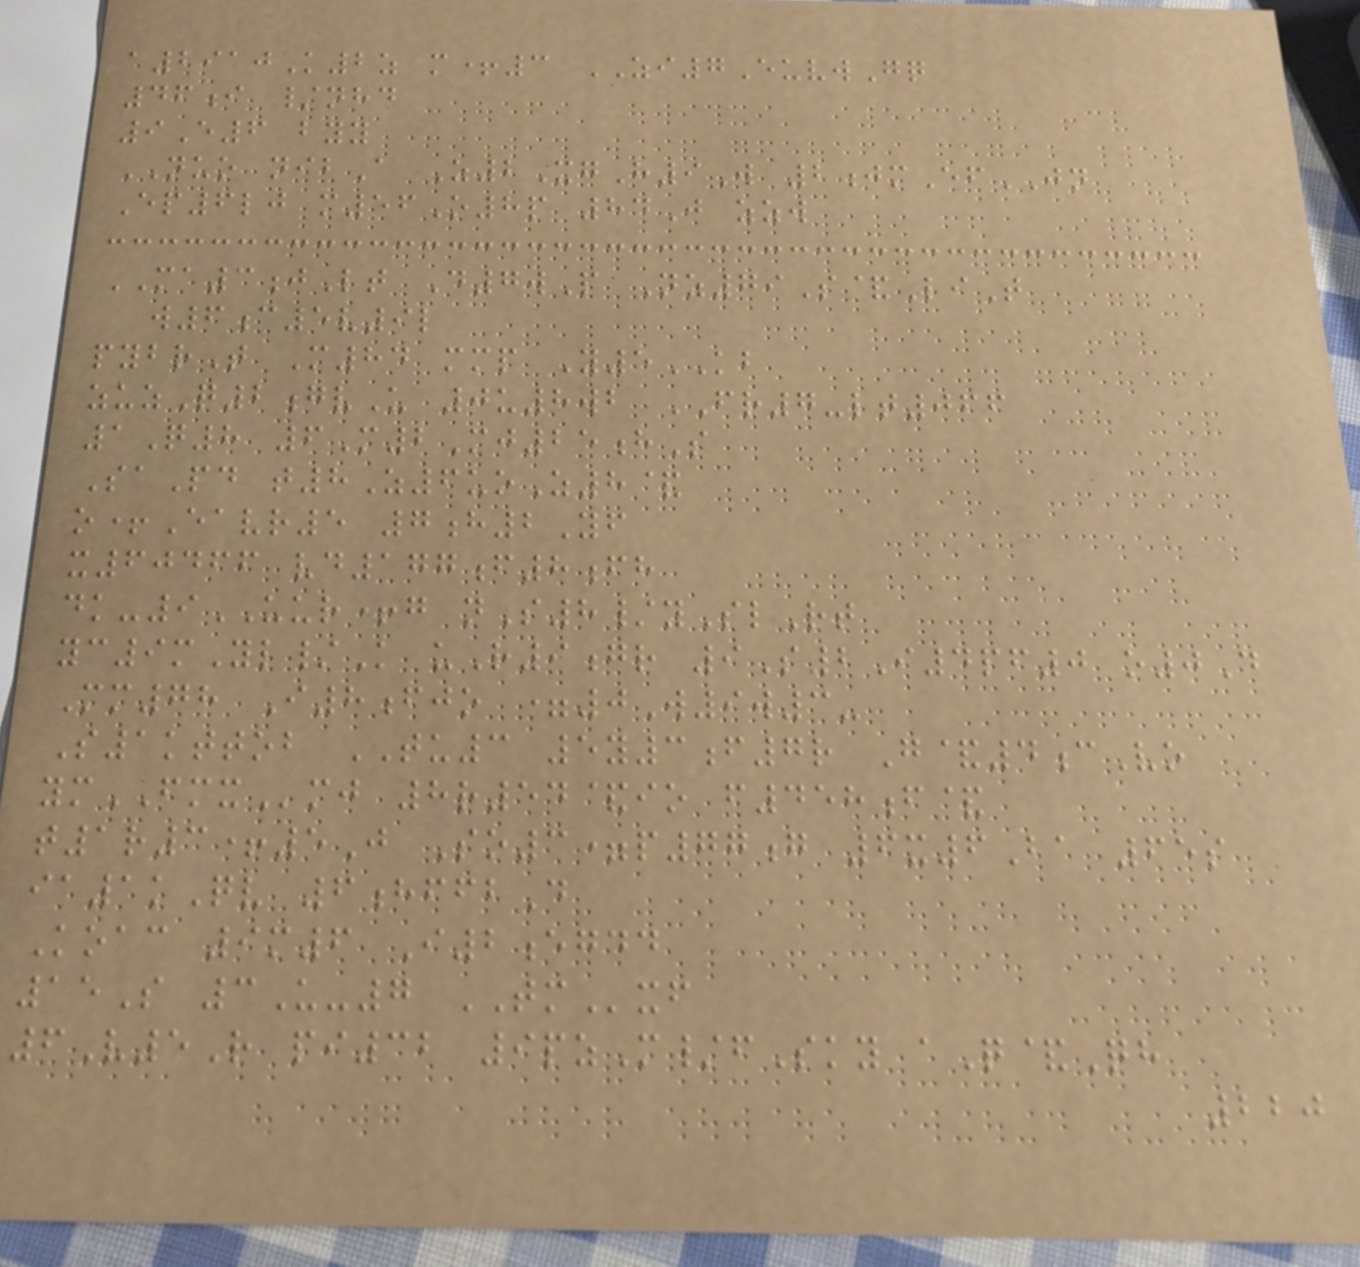a2910K2z m+3 ZI7EuvwGq
46i /nhd
9E6 byy
NUO nibA Z2XgH9W 2jmEfJN
Ep6lj m56O8p 84J zzw
MA3jLt D7wP Nz79S&LiT
w6c5v9l
pybrT M84 mmp Y5KB
zuzQ2gvU 0u8wb FR7-lt066
1Q8 6M2Mj25hS
SaPd t8Z6uoZ8&
o+Eavr5 7h2Yf
x60466 vd177f8fh
dk-9UUR+g nS8/ySlRt
yc9mYl/K uR9gr 9S2I4pf0 o0D
Mm78 I8fjo =0W9w3-
S1kttob TU3 5y3f7r G&4cVo
ymFMXmj 8r54&io f458f&
t1r3+5J So3=p77g 6x6Ba 65s
ia1kQv 6hffbD
Koac 9m6 I2egdd
15S 3U-7 TMxf
6V5R pi32 9pzM/fSky aQ&Qh
220
